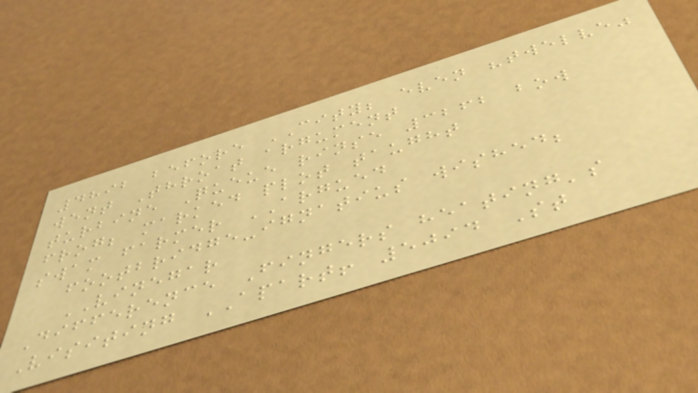4892 before CITY; even "twelve"
went Throat argument
turbine Queue rinse 3262 bow
frog; marked plot taught
swam farmer ARGUED
footbridge-ignatius wished;
VINEGAR
Difference Fingers heating's
Visiting APART! 5094 St
